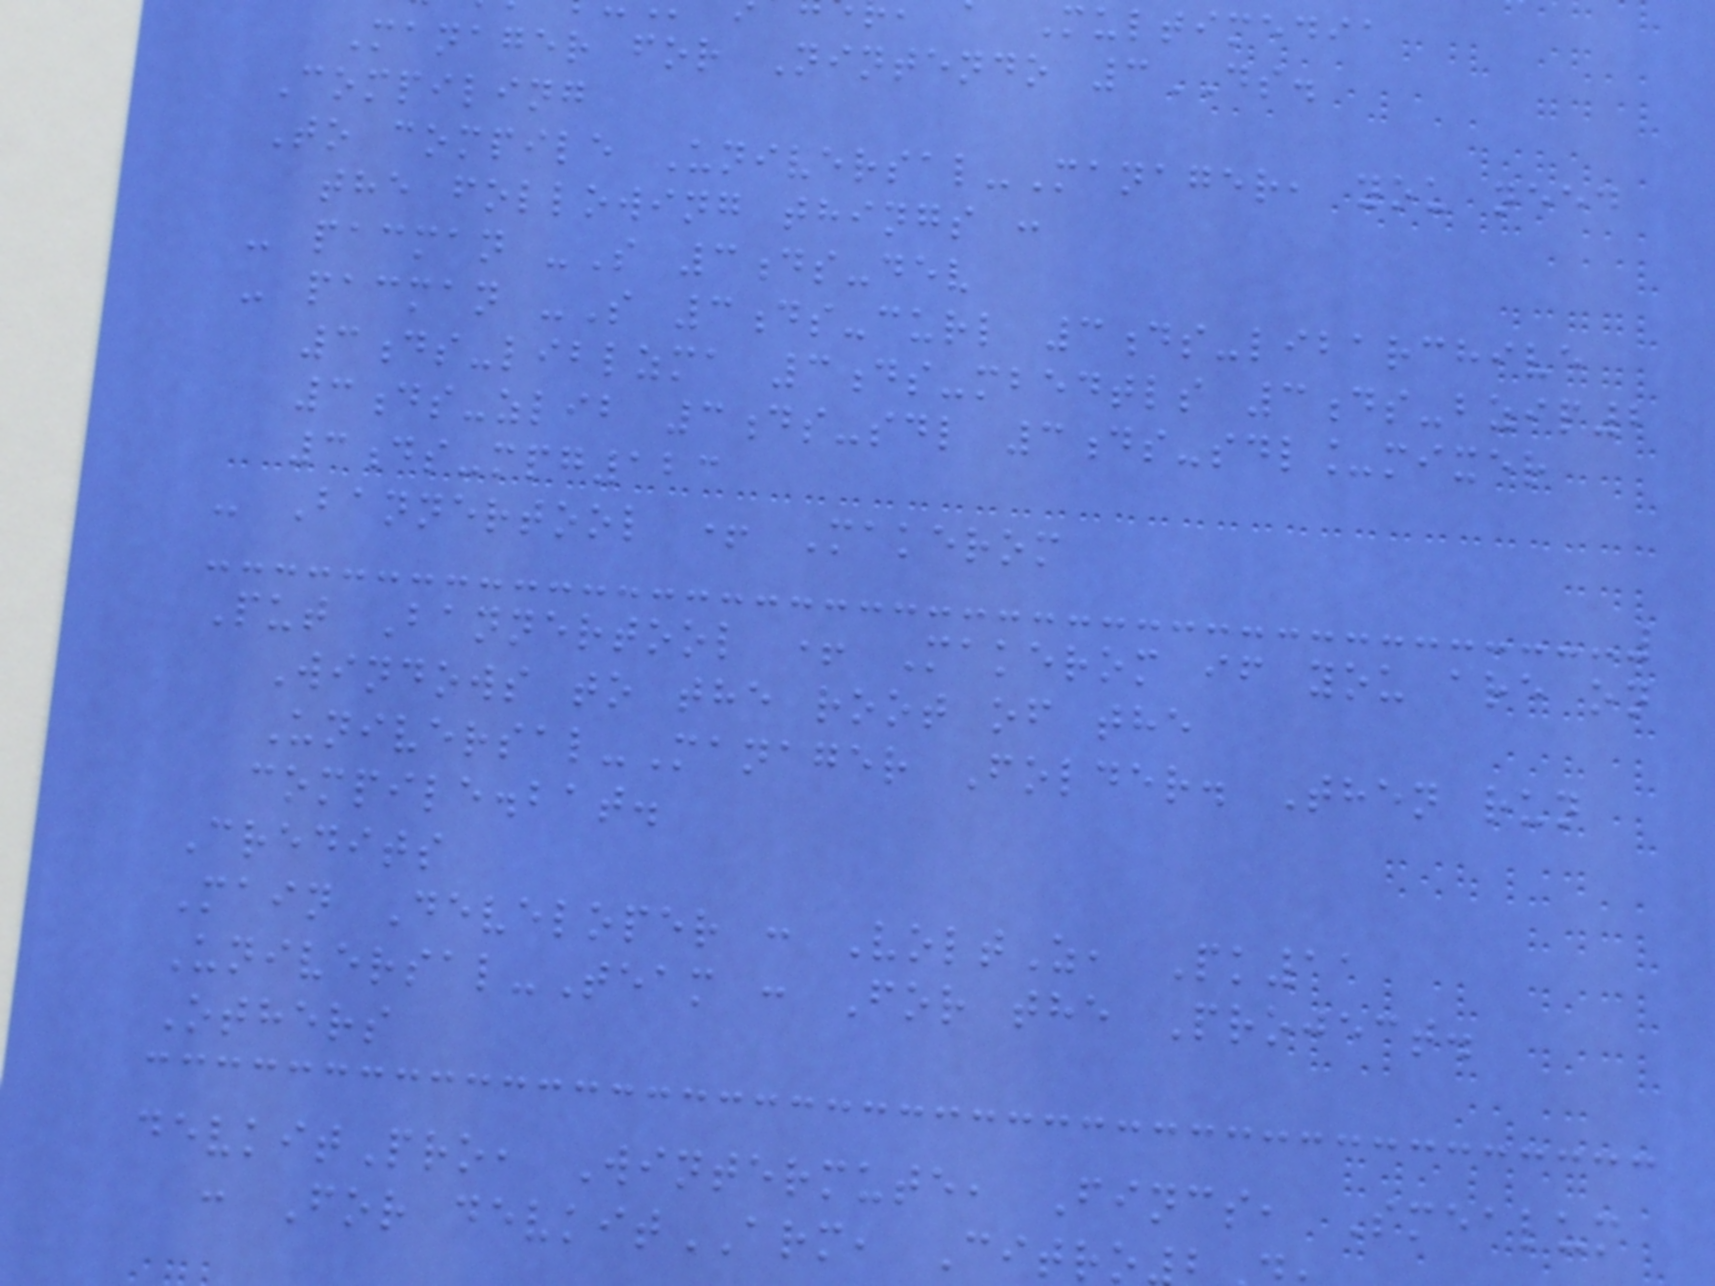Multimedia
Manager for Nintendo 3DS.
Compiling
To compile Universal-Manager, you need
the following things :
- pacman -S 3ds-dev
- pacman -S 3ds-curl 3ds-libarchive
3ds-liblzma 3ds-mbedtls 3ds-bzip2
3ds-zlib 3ds-sdl 3ds-sdl_mixer
3ds-mpg123
- Bannertool + Makerom
Put Bannertool + Makerom if you are on
Windows to the root of the
Universal-Manager Folder. Then run
compile.bat.
Credits
Main Developer : VoltZ, Pk11
Universal-Team : For the Project.
Others
devkitPro, Wintermute, Fincs, Smealum
: For devkitARM, Citro
